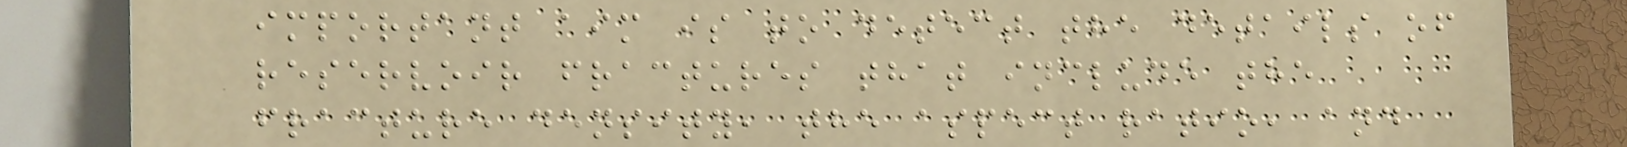important aim is to detect the details of
reservoir fractures that include the
fracture density, the aspect ratio, and
